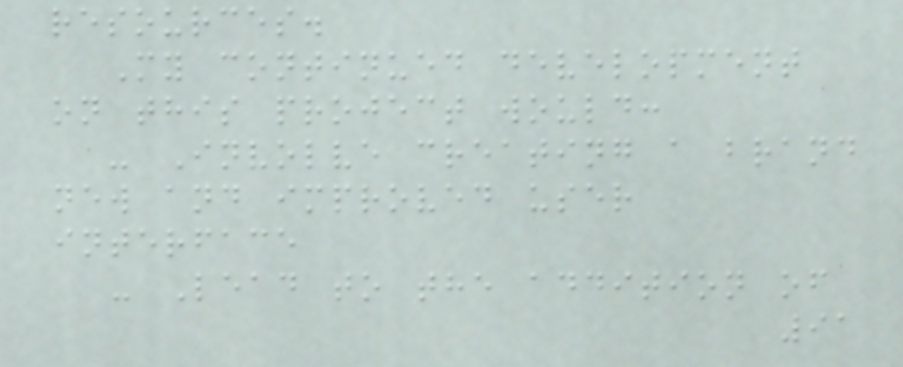resources.
My continued development
on this project would:
- Involve creating a brand
new and improved user
interface
- Lead to the addition of
91
